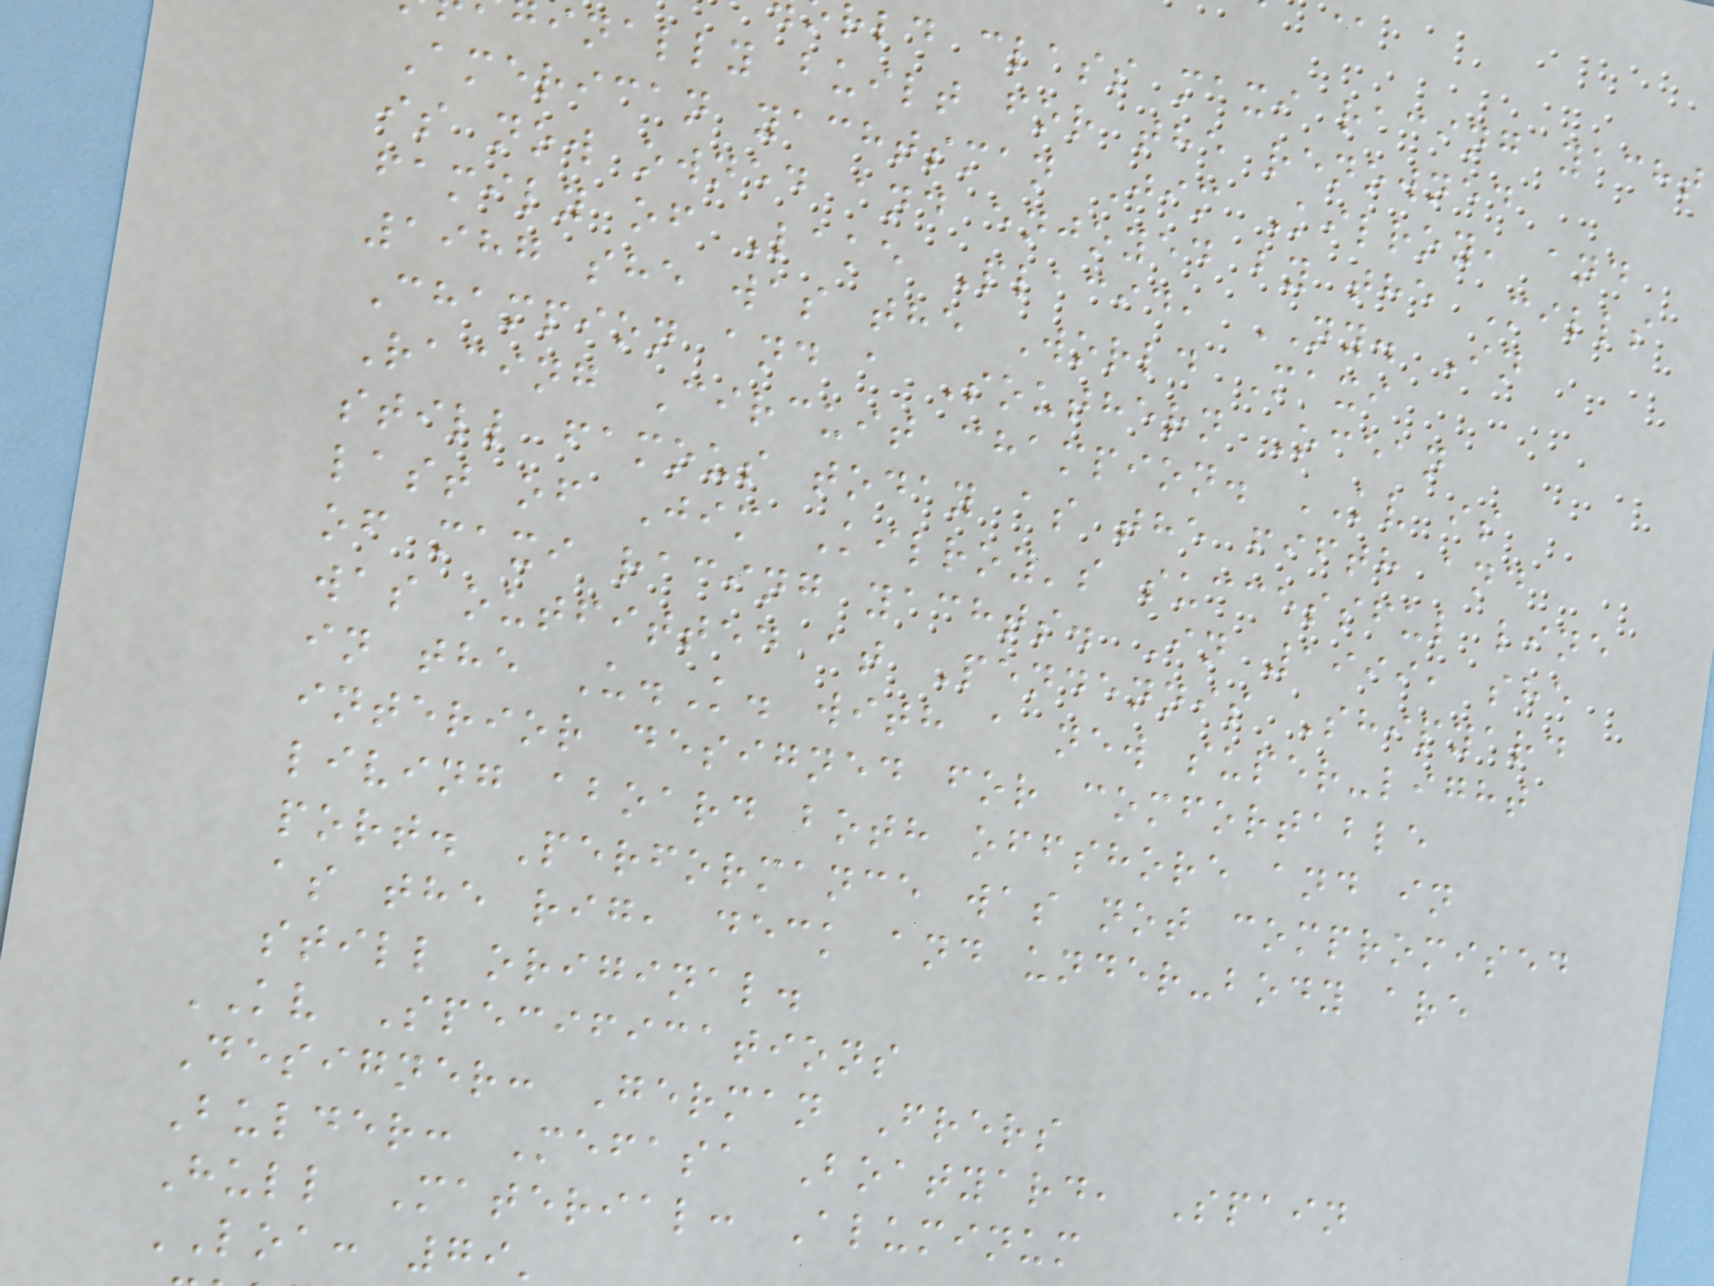rld class maxi racing yacht
inally built for the renowned
American yachtsman Jim Kilroy, and
is now owned and enjoyed by the Mills
family of Lake Placid, NY. In
1987 she was the World Maxi
Champion and a Southern Ocean
Racing Circuit champion. KV is
still famous today as the fifth and
last of Jim Kilroy's successful line
of maxi racing yachts. In 1999, she
was outfitted at Pendennis Shipyard
in the U.K. with a new super-light
interior designed for comfortable
living aboard both offshore and in
port. Performance was not compromised
as the rig, deck and under-body are
still original.
KV Specifications
Designer: German Frers
Bulder: Mefasa Boatyard, Spain
Hull Material: Aluminum
LOA: 79'
